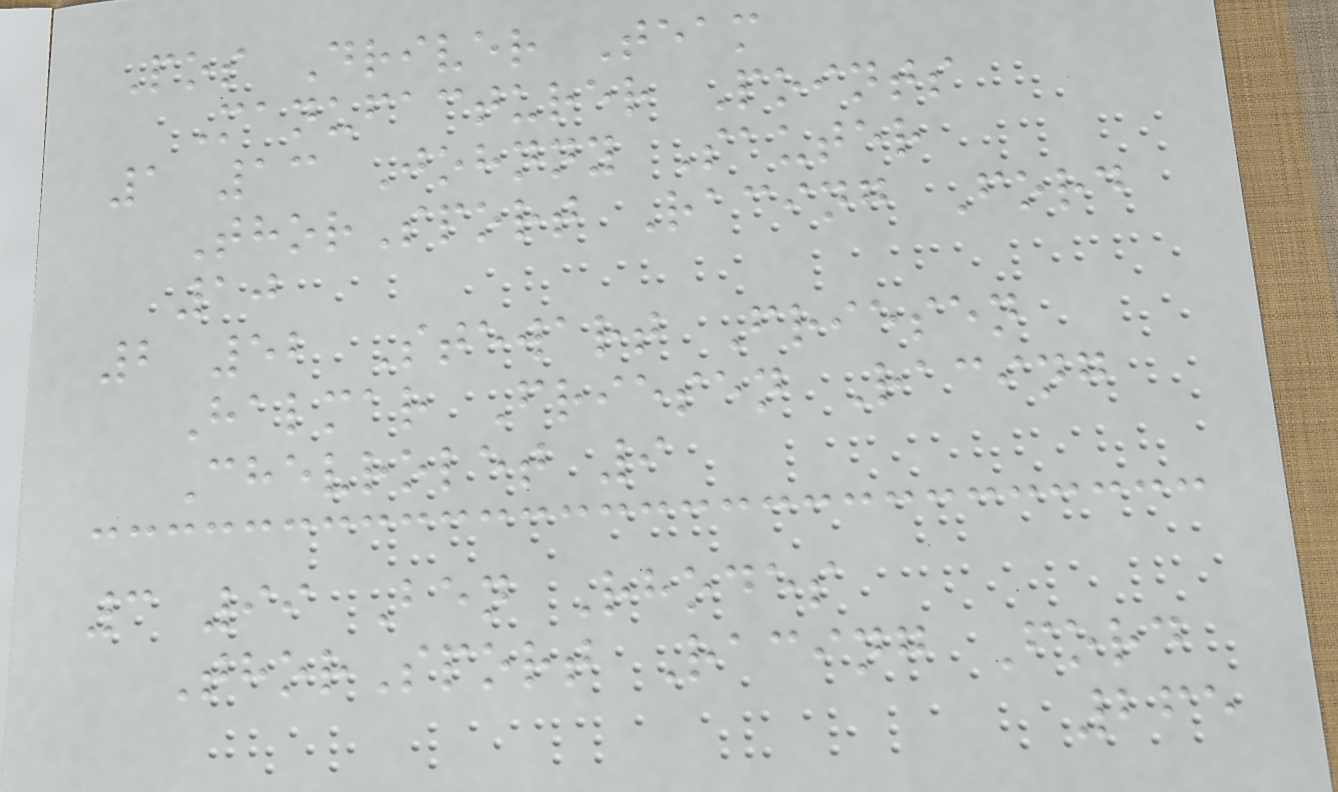Pos Driver Team
Manufacturer Points
1 13 Johnny Sauter
ThorSport Racing Ford
10
2 52 Stewart Friesen
Halmar Friesen Racing
Chevrolet 9
3 99 Ben Rhodes
ThorSport Racing Ford
265
